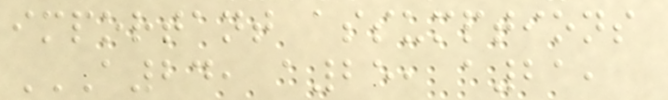important assumptions
A24, A25, A21,
